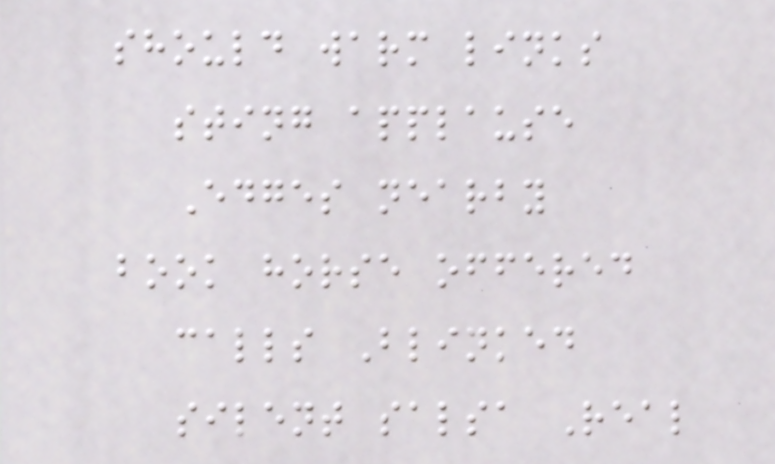should warm links
sting applause
Edges nearby
book horse offered
calls Blinked
silent salsa Real
